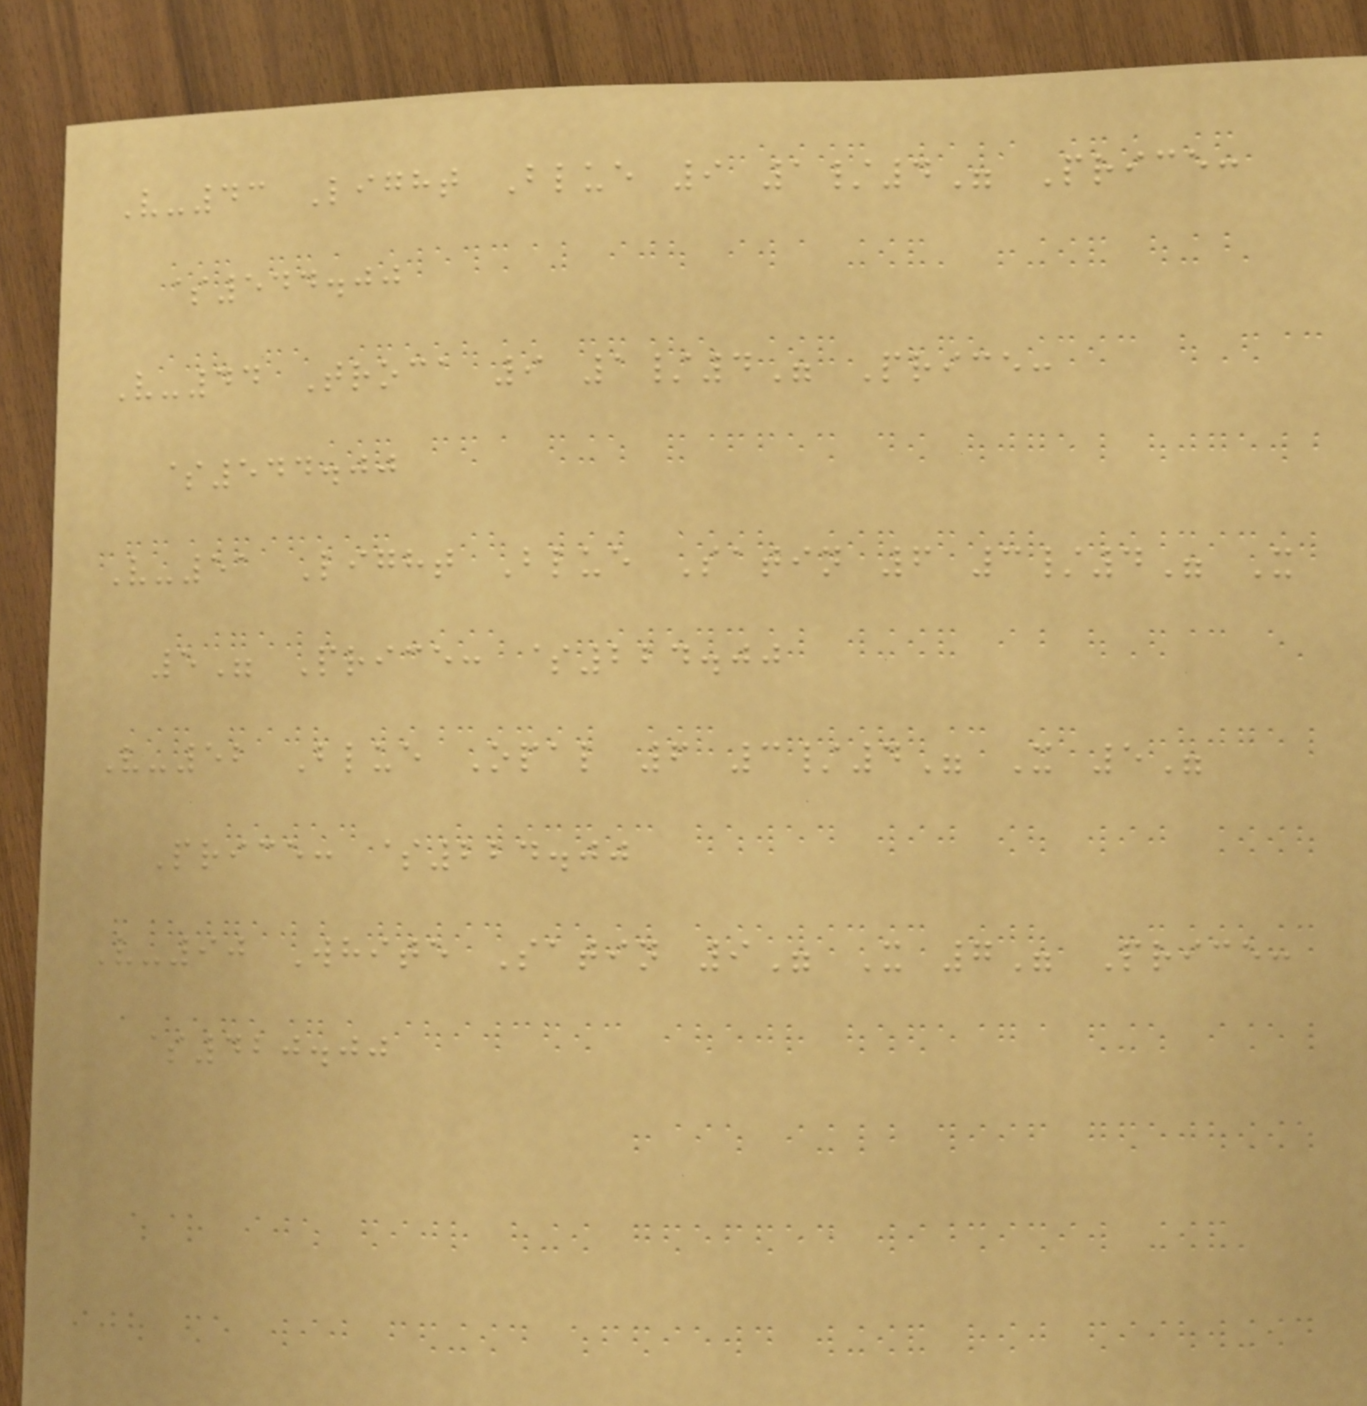V-43 Light Blue 9 1/4" Price:
$544.00
V-44 Troca 9 1/4" Price:
$544.00
V-51 Light Blue Satin 6 3/4" X
5" Price: $224.00
V-52 Blue Opal 6 3/4" X 5"
Price: $224.00
V-90 White Satin 9" X 7" Price:
$420.00
